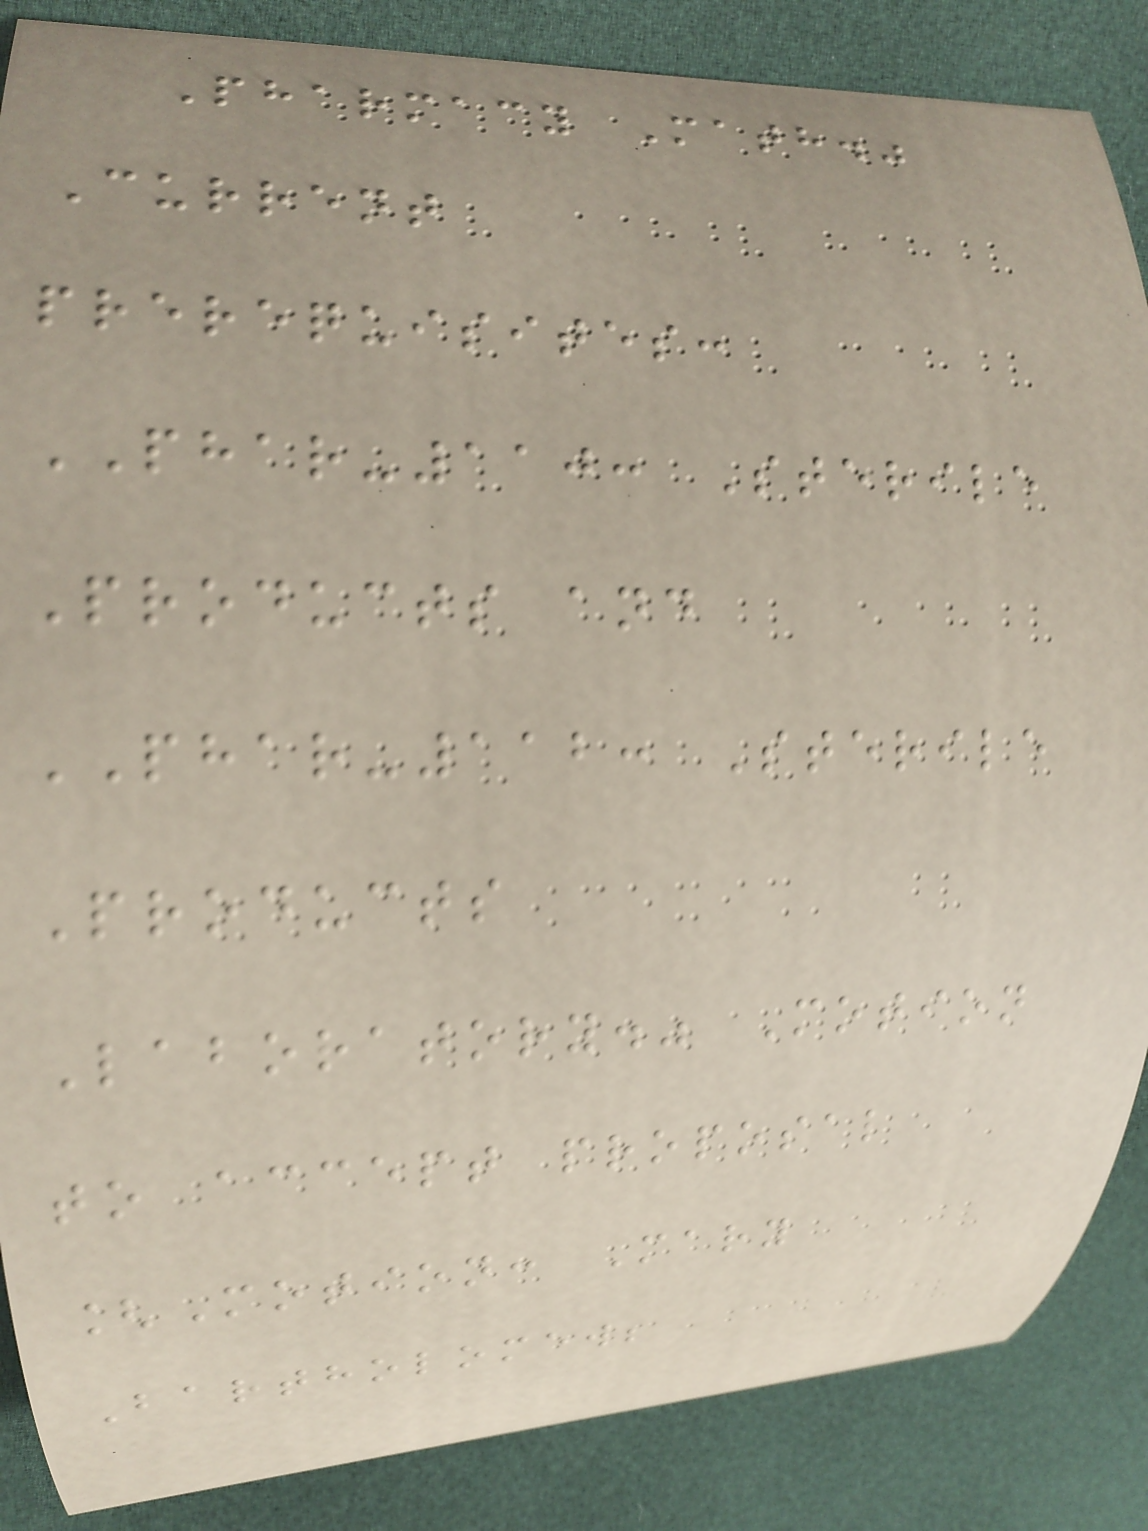Pharmacy Math."
Current
prerequisites:
PHAR-110: Sterile
Products and
PHAR-112: Sterile
Products
Laboratory." Motion
to accept proposal
[Motion: Mary
Bartholomew;
